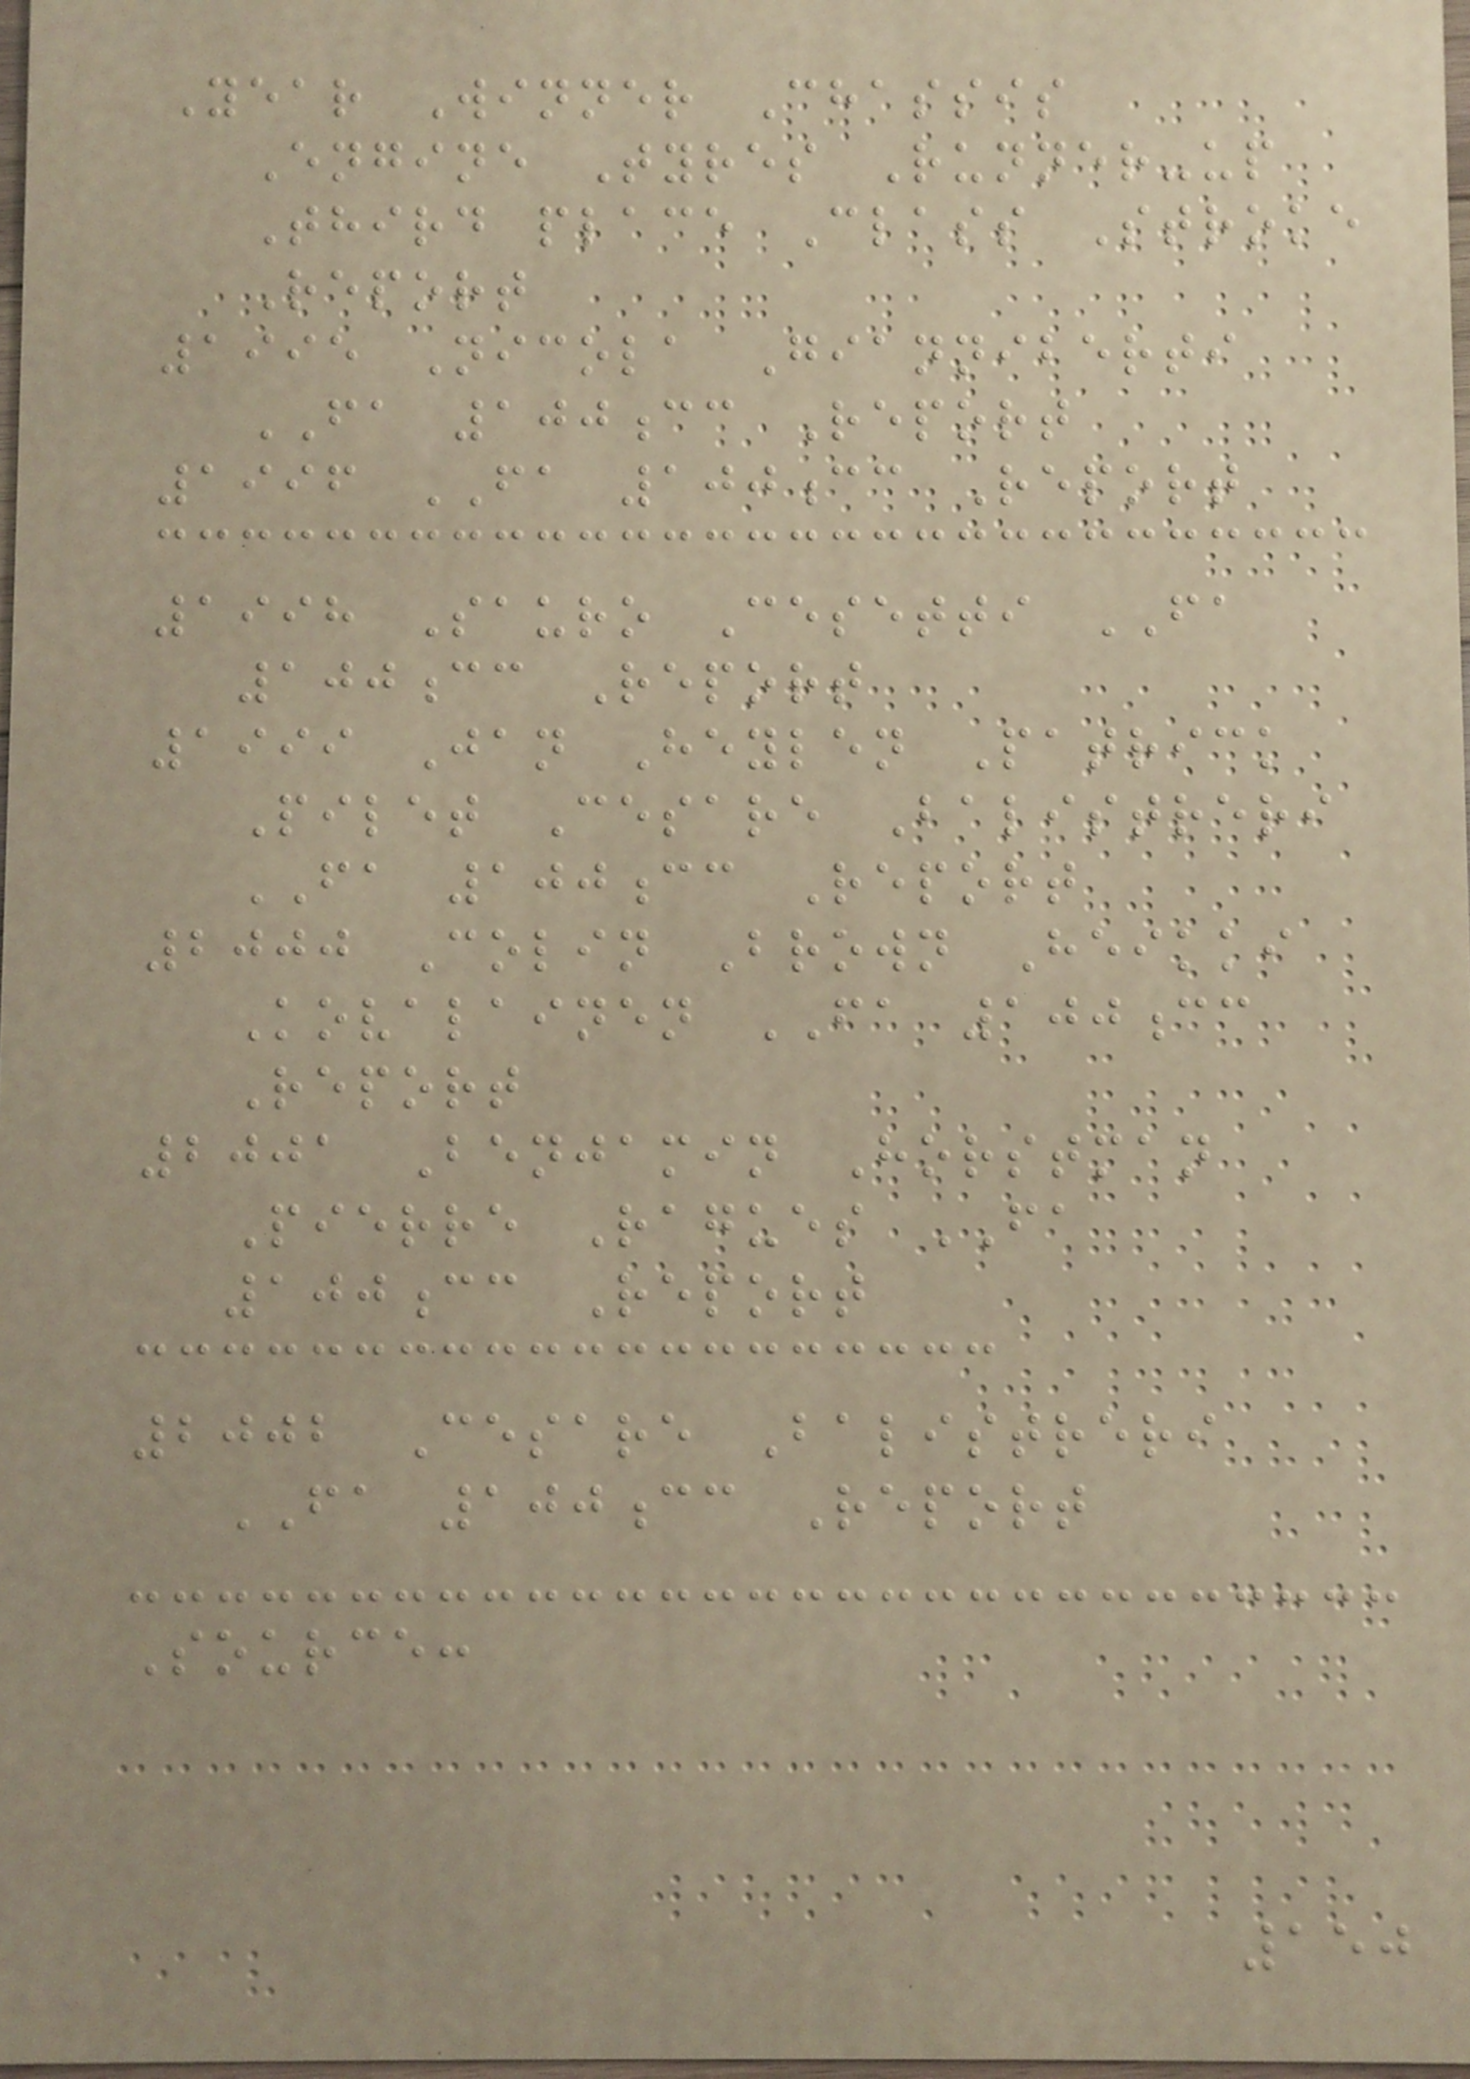Year Winner Chassis
Engine Tyres Runner-up
Third place Class Stroke
Report
1995 Nicola Gianniberti
FA 100cc Report
1996 FA 100cc Report
1998 Sauro Cesetti FA
100cc Report
1999 Jan Heylen Patrick
Pilet Cesare Balistreri
FA 100cc Report
2000 Colin Brown Heikki
Kovalainen FA 100cc
Report
2001 Benjamin Horstman
Pierre Ragues FA
100cc Report
2002 Cesare Balistreri
FA 100cc Report
Source:
150
